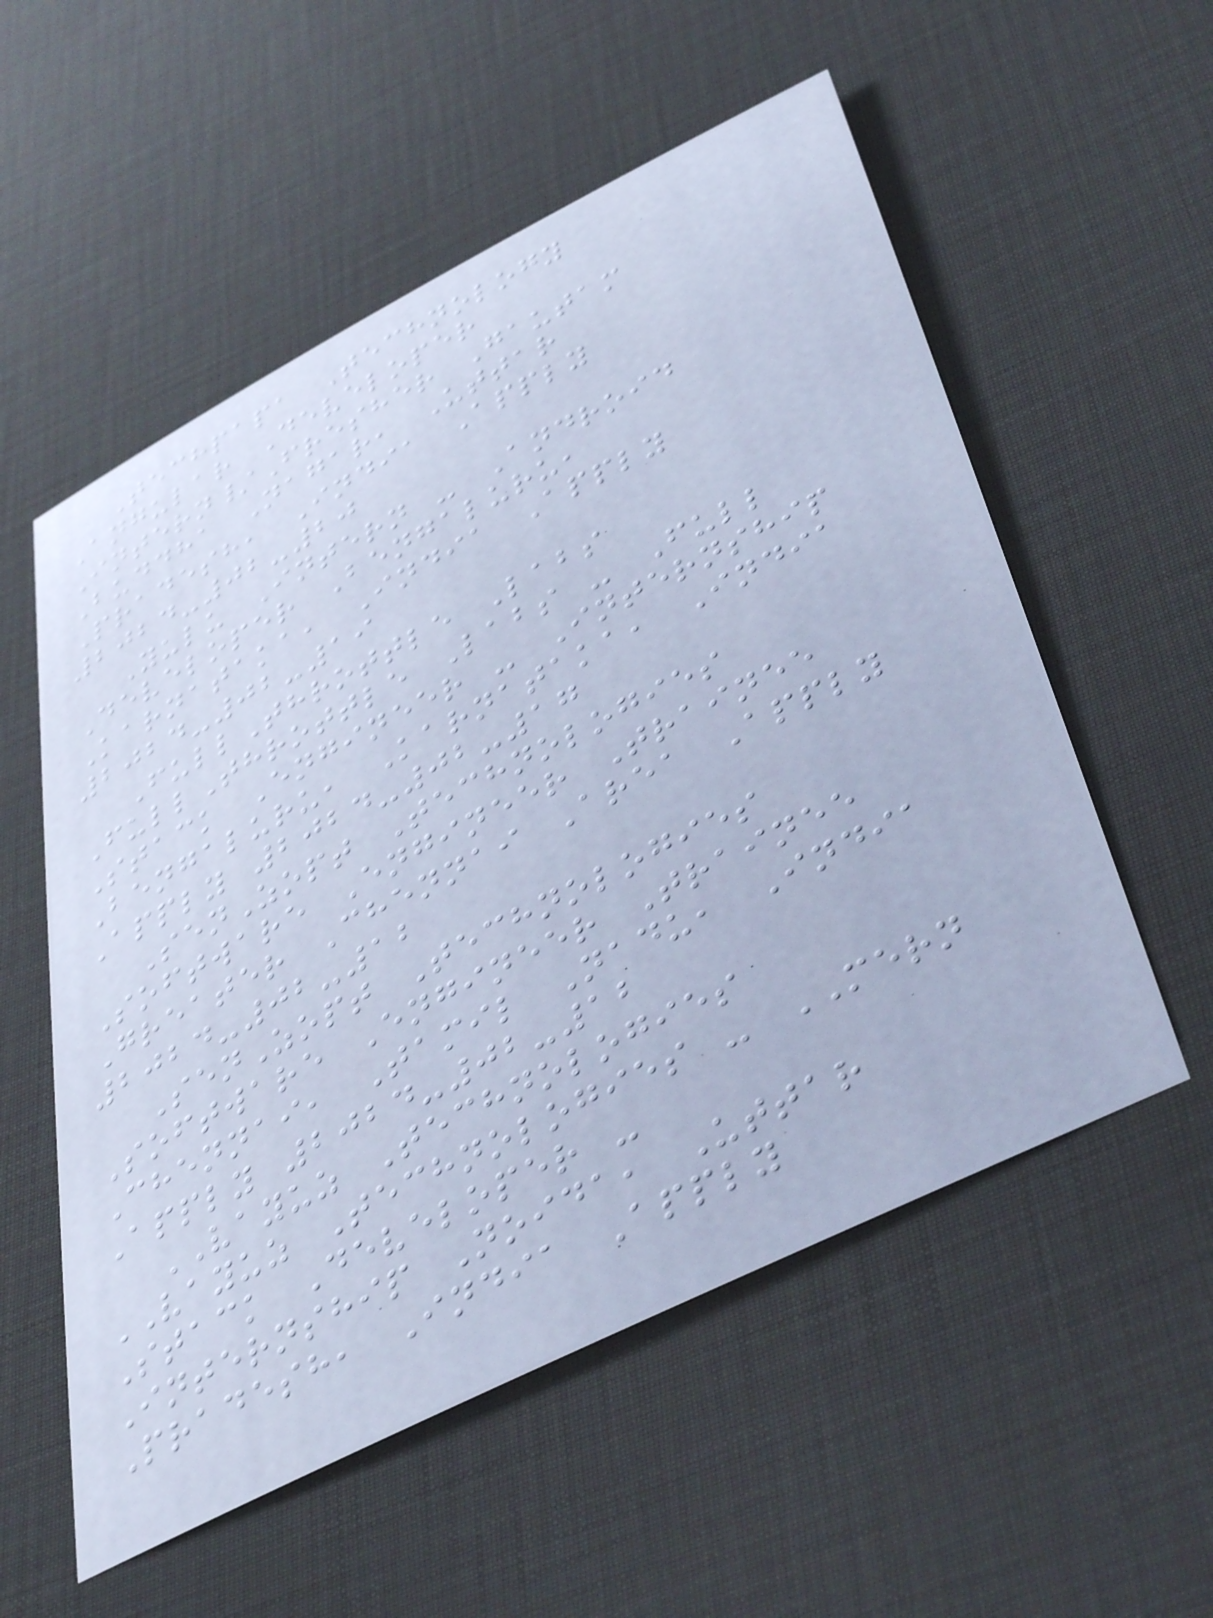Techpapa Technology
Angular Developer
Intern/Fresher Gautam
Buddha Nagar, Uttar
Pradesh, India Apply
2024-02-20
Yulu Intern - Android
Developer Bengaluru,
Karnataka, India Apply
2024-02-19
FullThrottle Labs
FullThrottle Labs - Full
Stack Engineer - Internship
Bengaluru, Karnataka, India
Apply 2024-02-17
SenZopt Technologies
Software Engineer Trainee
Greater Chennai Area Apply
2024-02-12
SenZopt Technologies
Software Engineer Trainee
Chennai, Tamil Nadu, India
Apply 2024-02-12
VAYUZ Technologies
VAYUZ Technologies - MERN
Stack Developer -
Internship Noida, Uttar
Pradesh, India Apply
